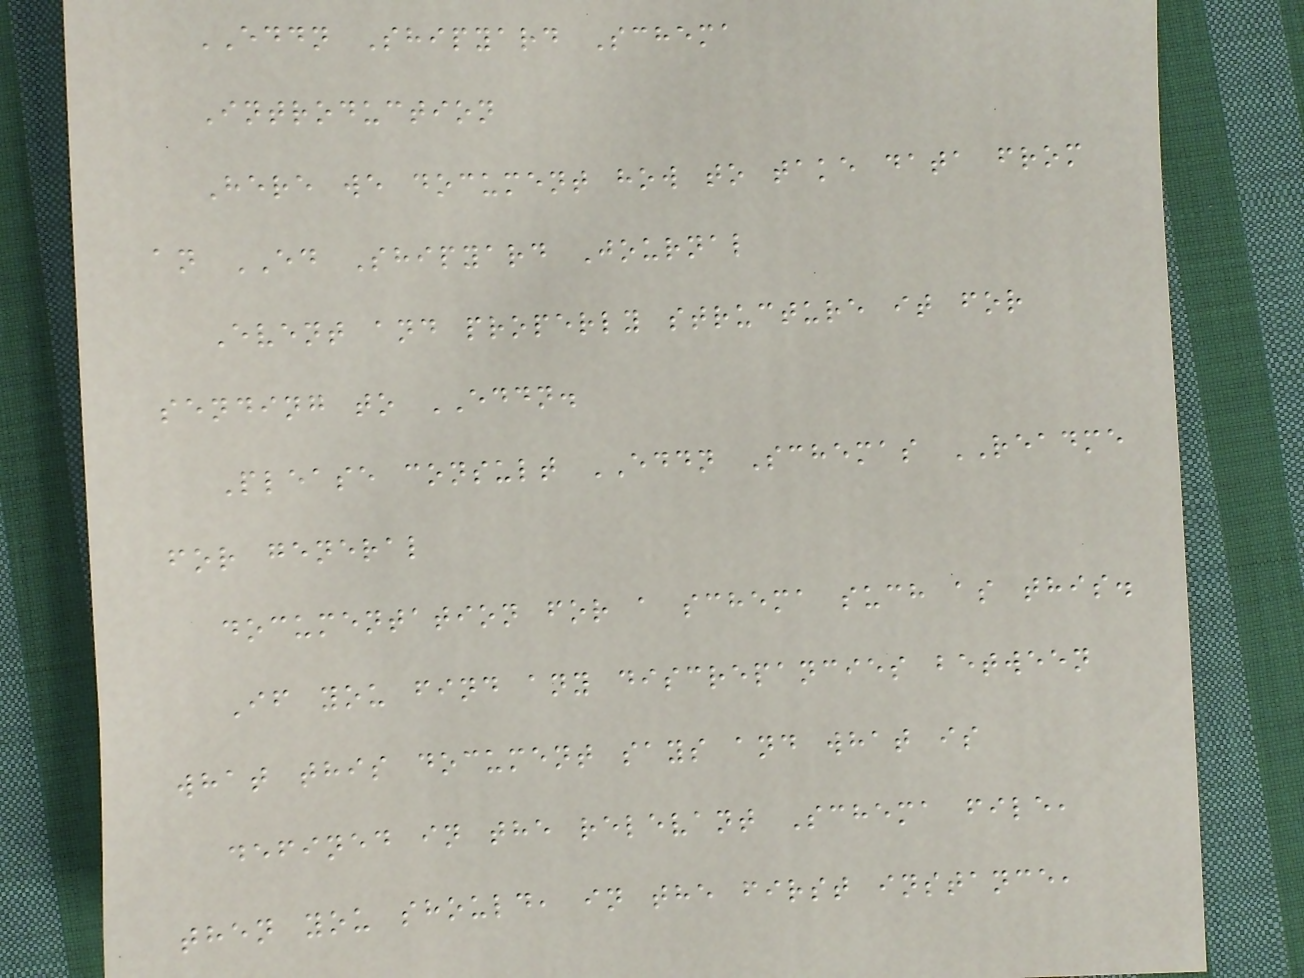EDDN Shipyard Schema
Introduction
Here we document how to take data from
an ED Shipyard Journal
Event and properly structure it for
sending to EDDN.
Please consult EDDN Schemas README
for general
documentation for a schema such as this.
If you find any discrepancies between
what this document says and what is
defined in the relevant Schema file,
then you should, in the first instance,
